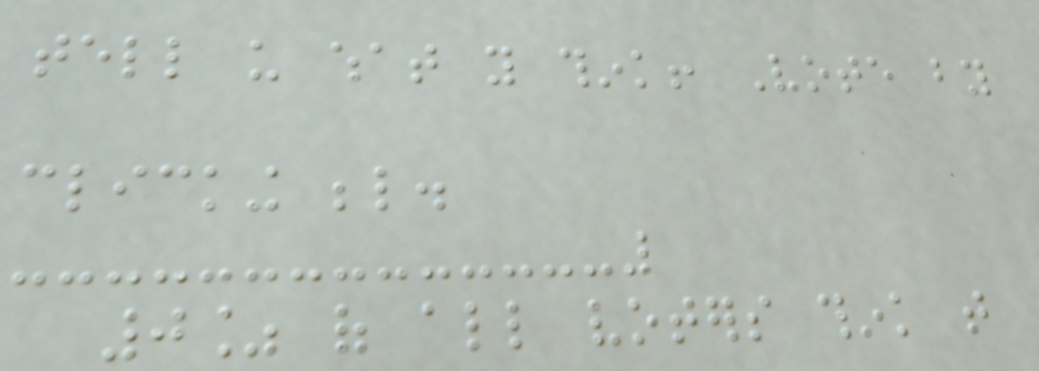tell us what you think! Vote by
clicking below.
0% of all voters think that
